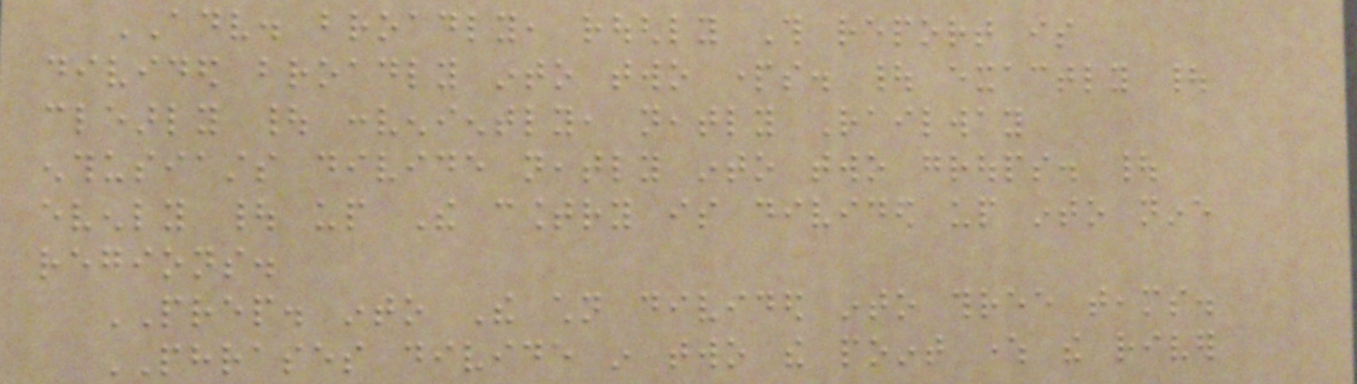ADV. broadly, roughly This report is
divided broadly into two parts. | exactly |
clearly | conveniently, neatly Railway
enthusiasts divide neatly into two groups. |
evenly | up The country is divided up into nine
regions.
PREP. into The children divided into three teams.
PHRASES divide in two the point where the river
